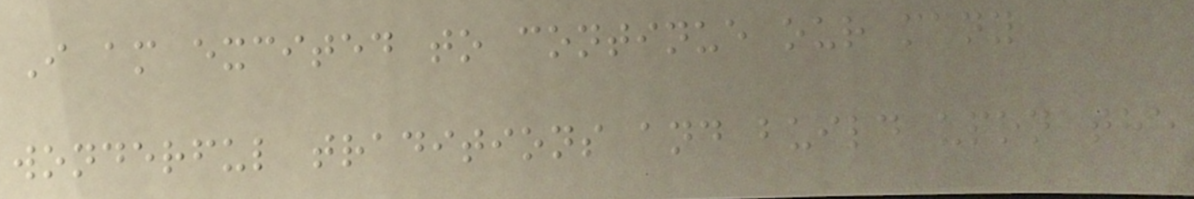I am excited to continue our many
wonderful traditions and build upon the
